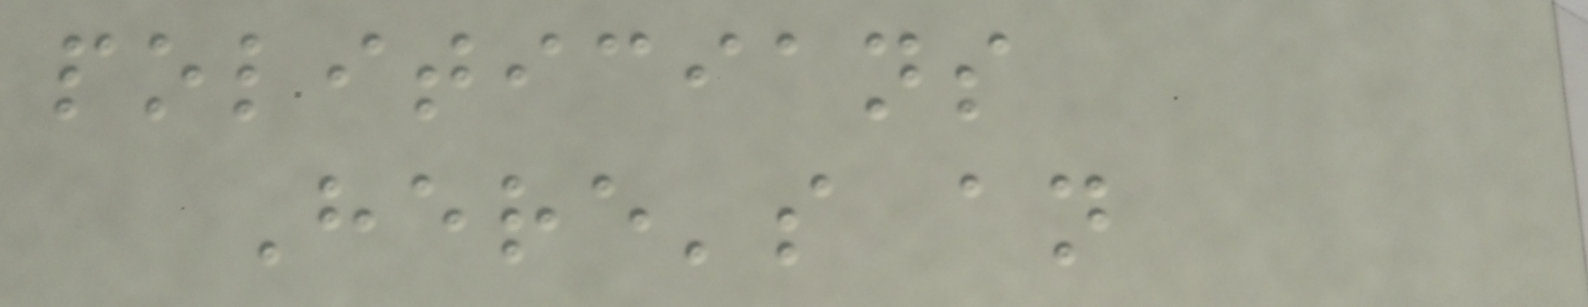politicians
Here's an
